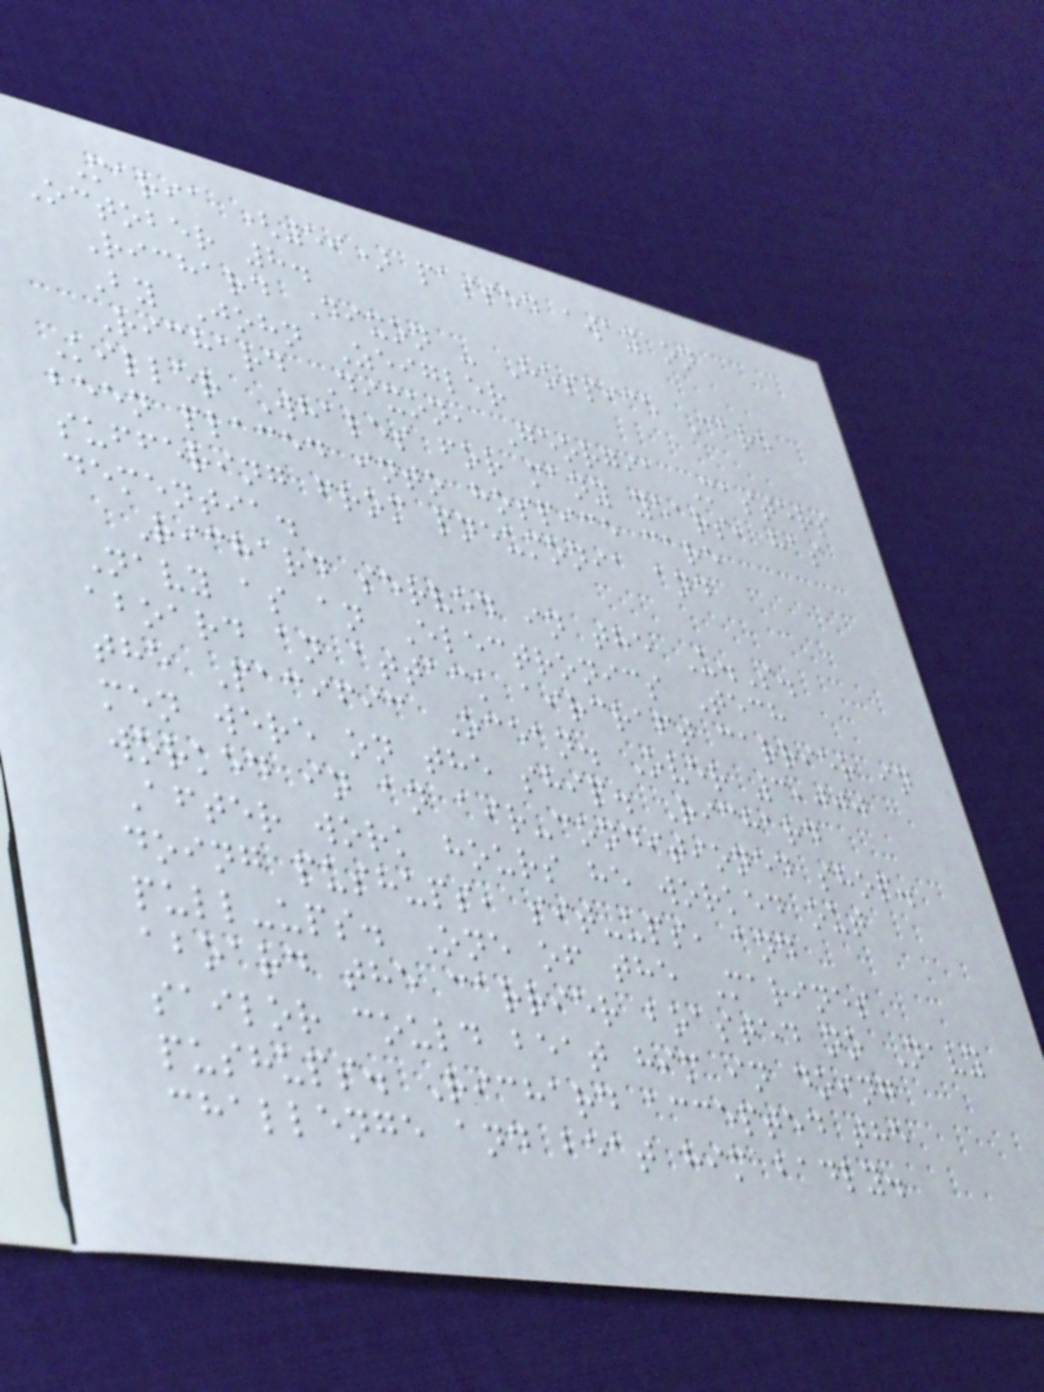Maria (59) passed away on
October 8.
Richard Dixon - Hospice Care
By John Zeigler
Richard Dixon, Georgia Masters
Killer Whales for many years, has
been placed into hospice care
suffering from pneumonia and
dementia.
Richard served in the U.S.
Navy as an Electronics Tech
aboard an attack aircraft carrier in
the Pacific Ocean. Over 3,000
men were on the ship. Richard
worked in an air-conditioned shop.
After work hours he worked out
doing pushups, sit-ups, and
pull-ups. One of the Marines
aboard the carrier boasted no Navy
sailor could beat him in doing
pushups. Richard accepted the
challenge and beat him badly.
